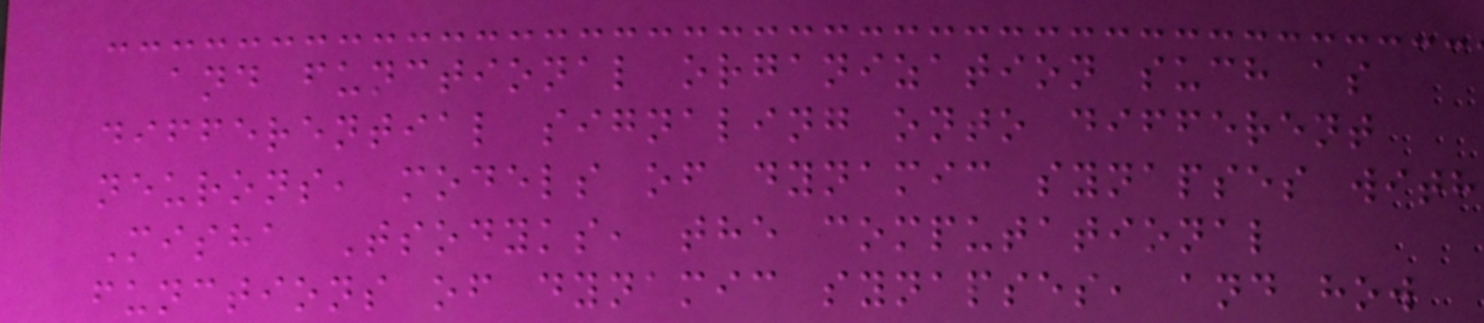and functional organization such as
differential signaling onto different
neurons, models of dynamic synapses with
Misha Tsodyks, the computational
functions of dynamic synapses, and how
